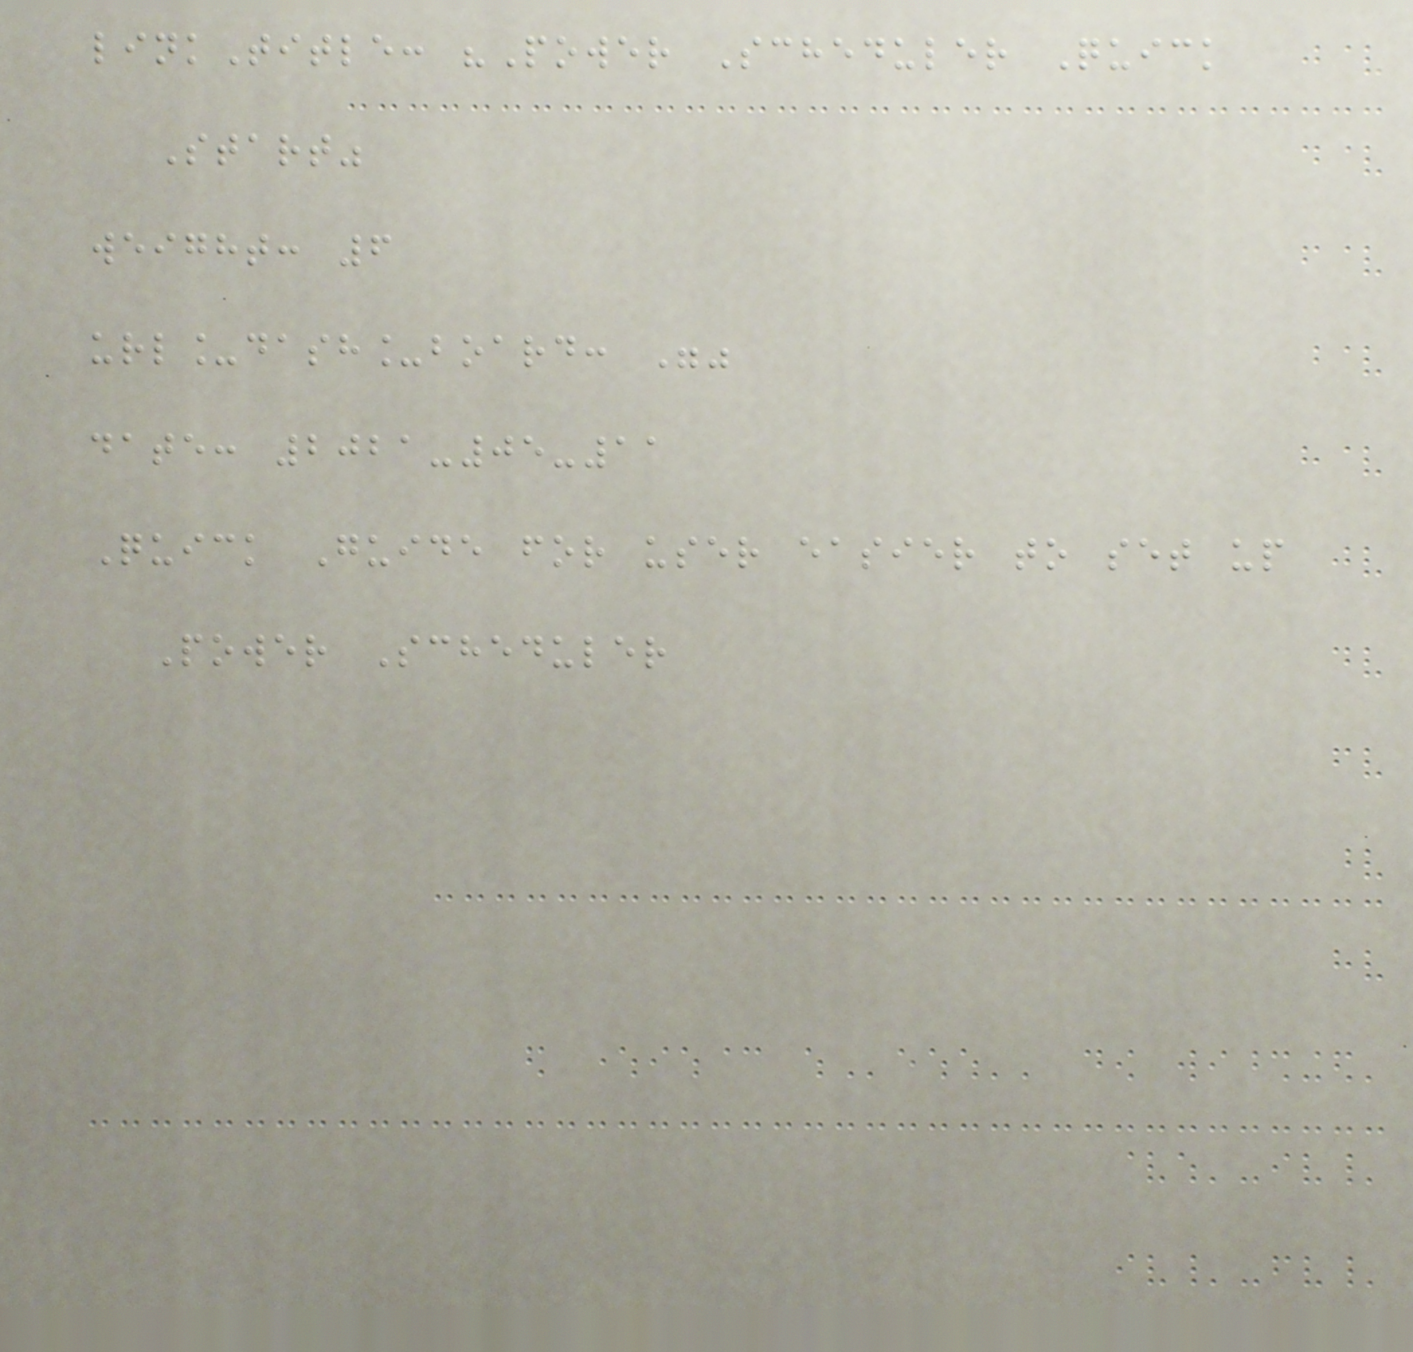linkTitle: "Power Scheduler Quick
Start"
weight: 6
url_dash_board: ""
date: 2021-05-11
Quick Guide for user easier to set up
Power Scheduler
